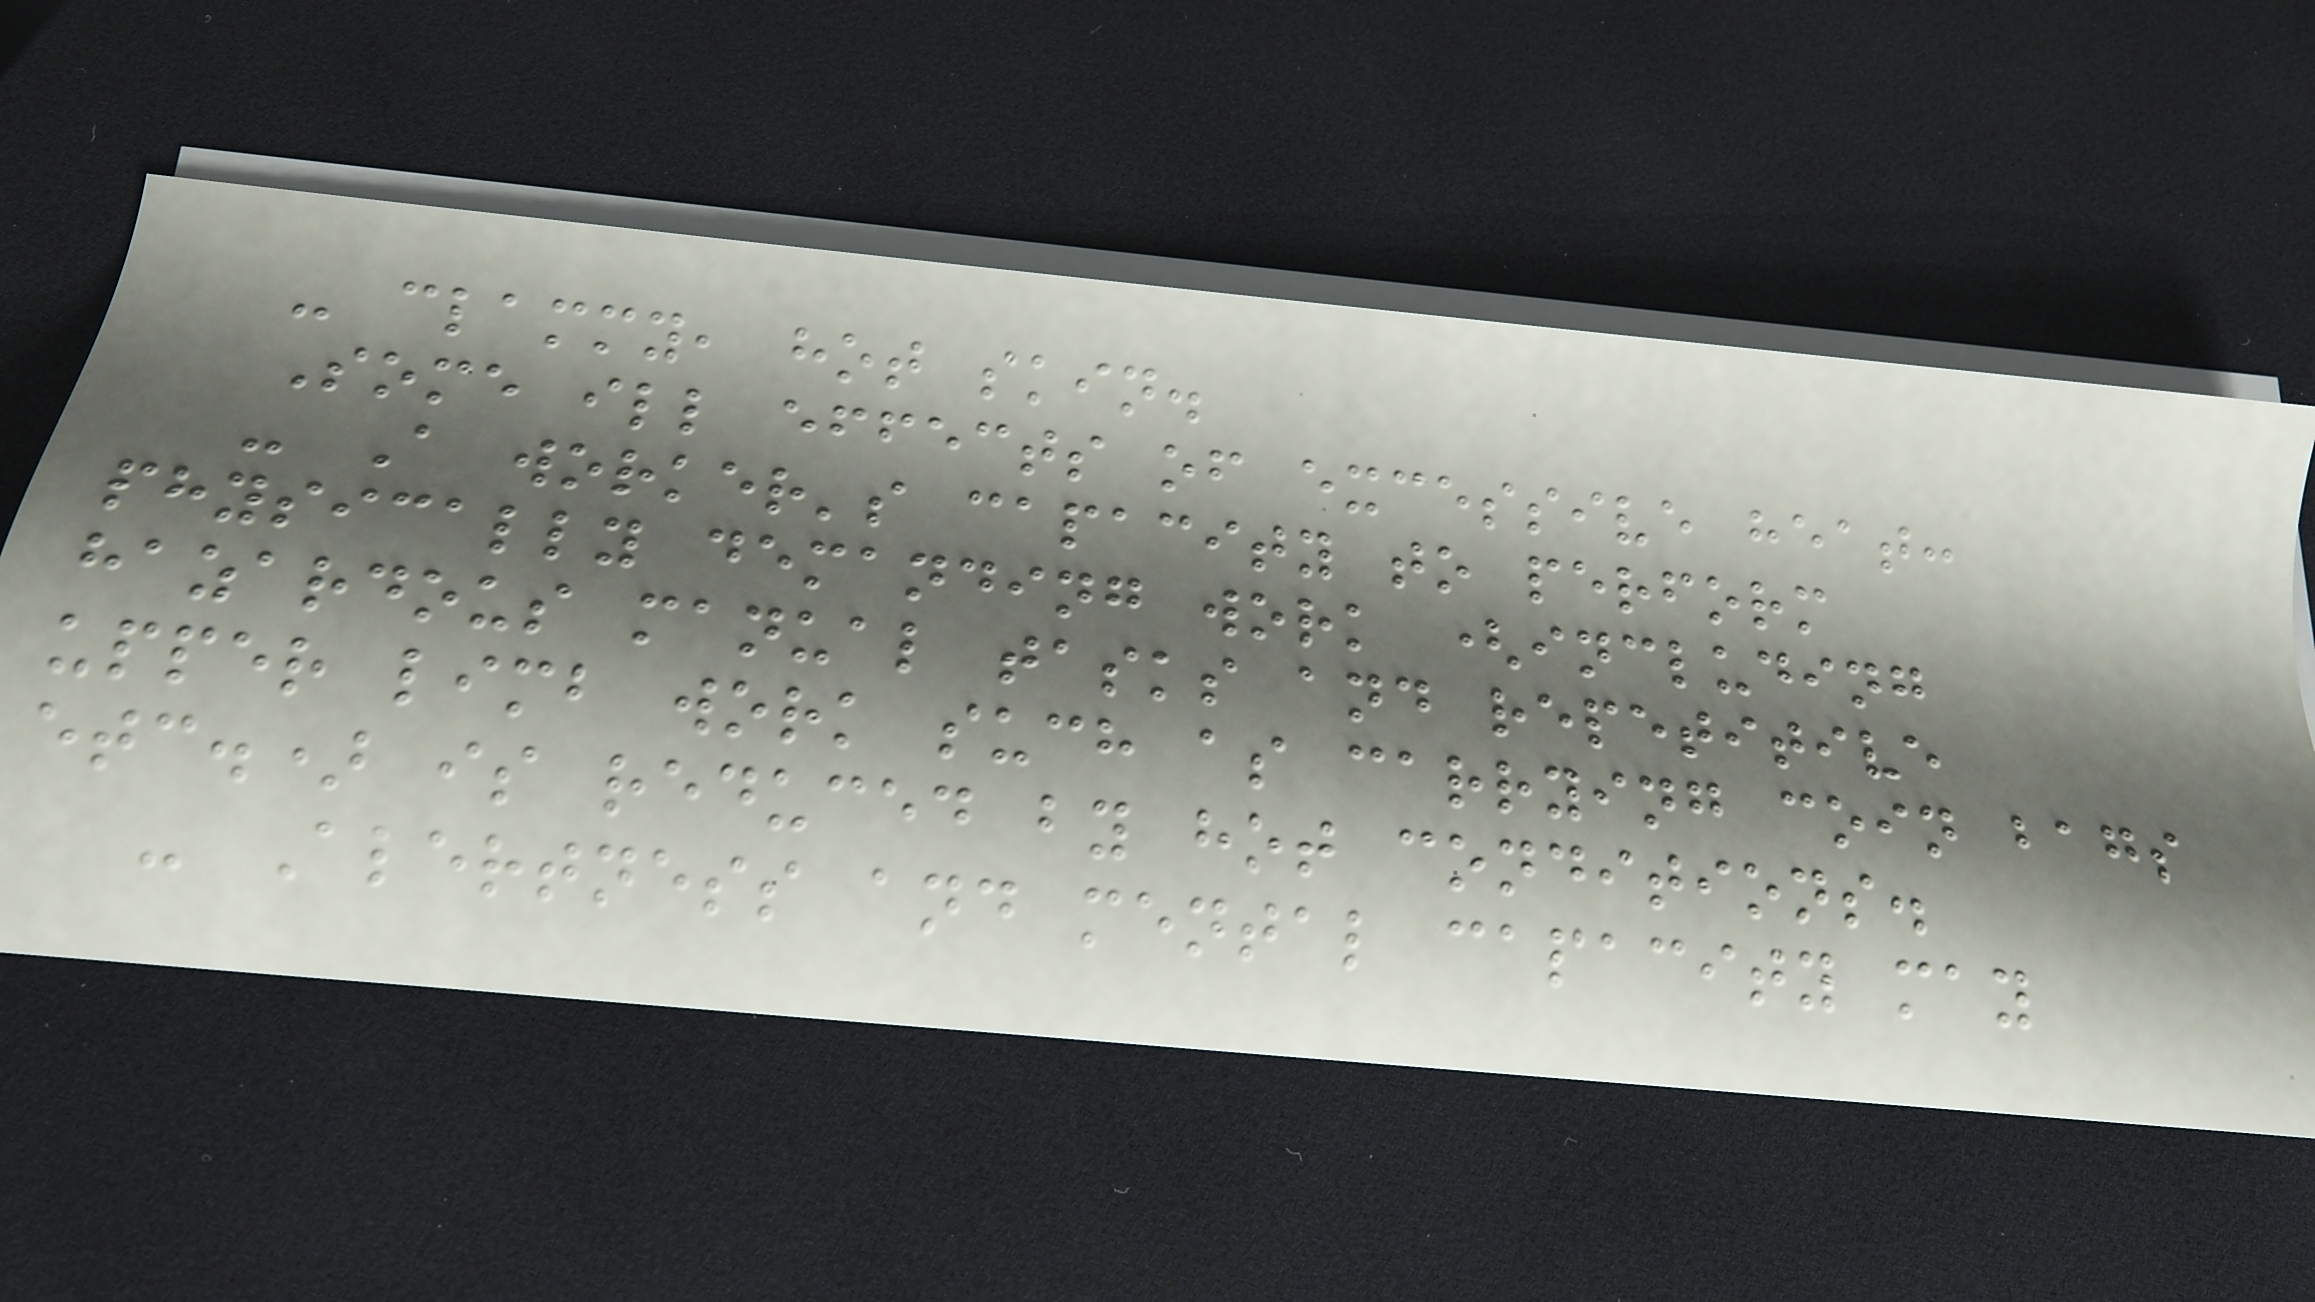- clammy, hot skin.
Some ill effects of excessive heat:
- A worker's capacity to perform
physically demanding work (including
hazardous manual tasks and repetitive
upper limb work such as carrying coin bags
etc.) is reduced by hot conditions.
- Alertness and mental capacity may
